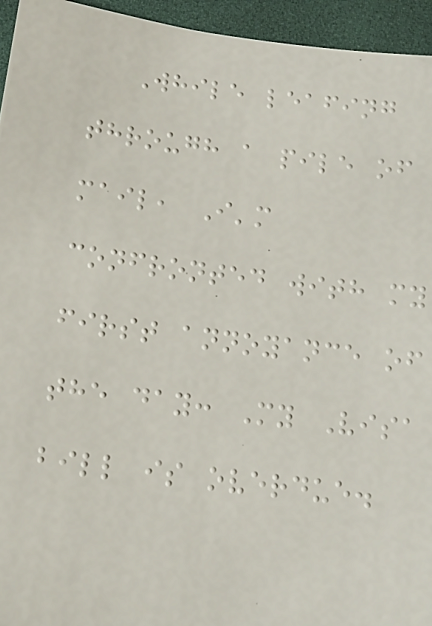While leafing
through a pile of
mail, I'm
confronted with my
first annoyance of
the day: My Visa
bill is overdue.
